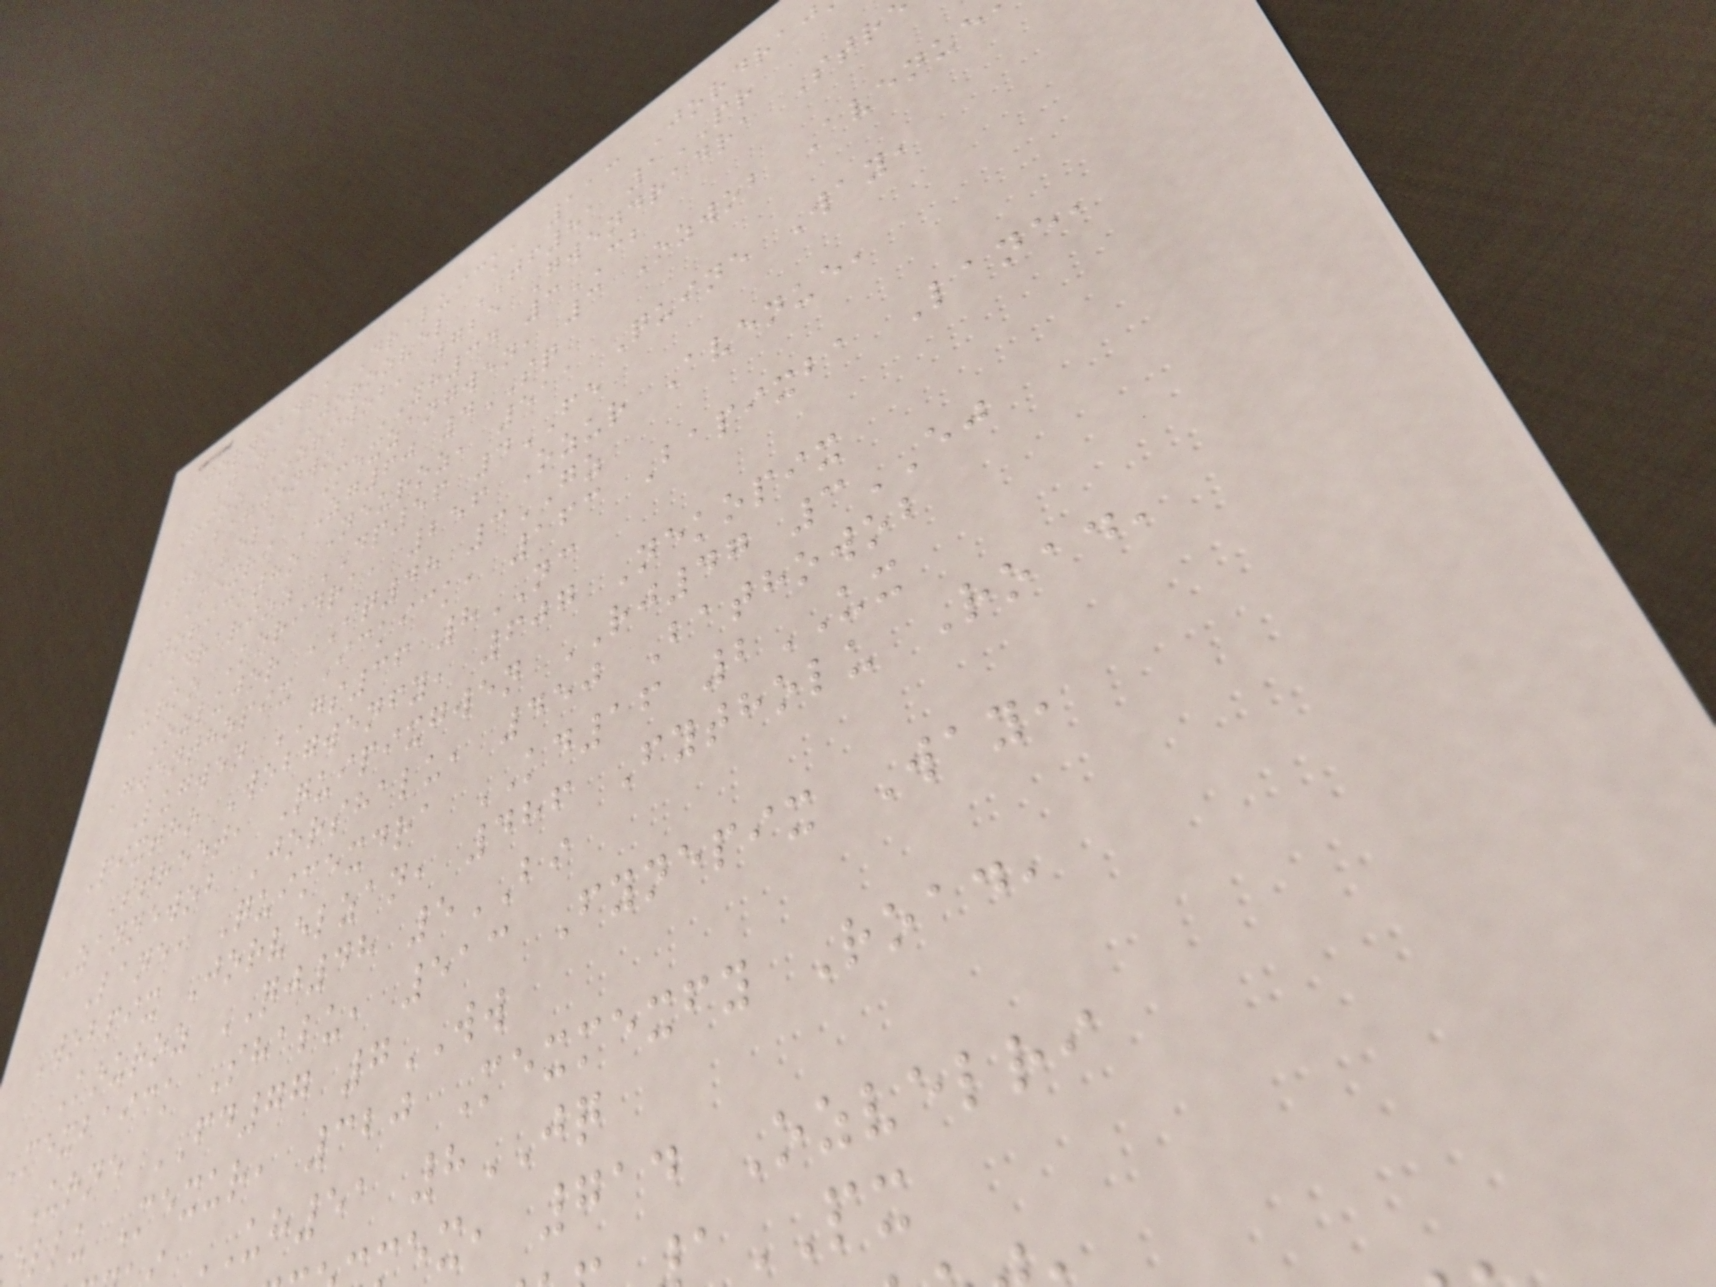Jorwobdra Draluick, 113 Jordraj
Way, Jorozvel TF81 1PR
Rioz Ozriwob, 725 Gwendradra Str
Bagwenwob YH34 3CB
Shavelba Mexzangwen, 3 Ozwob Avenue
Mexri ZG60 4SQ
Joricktho Neuroz, 511 Quine Way,
Drarioz DP56 4FE
Urko Koridra, 256 Ozur Avenue,
Ozlujor IQ48 3GZ
Gwenthopix Ickick, 163 Bapixba Lane,
Lugwen GS36 8NC
Pixtho Wobgwenfy, 607 Nekopix
Street, Quipixgwen RJ47 3EJ
Zannewob Jorshalu, 450 Bathowob
Lane, Quimexdra KD16 2UX
Wobpix Jorvelzan, 486 Fytholu Road,
Kouroz QJ48 5BI
Mexbaick Shalu, 513 Fynepix Way,
Urne FD77 7WW
ellu Mexur, 320 Mexmexfy Road,
UH51 8JQ
ex, 714 Ozvelri
